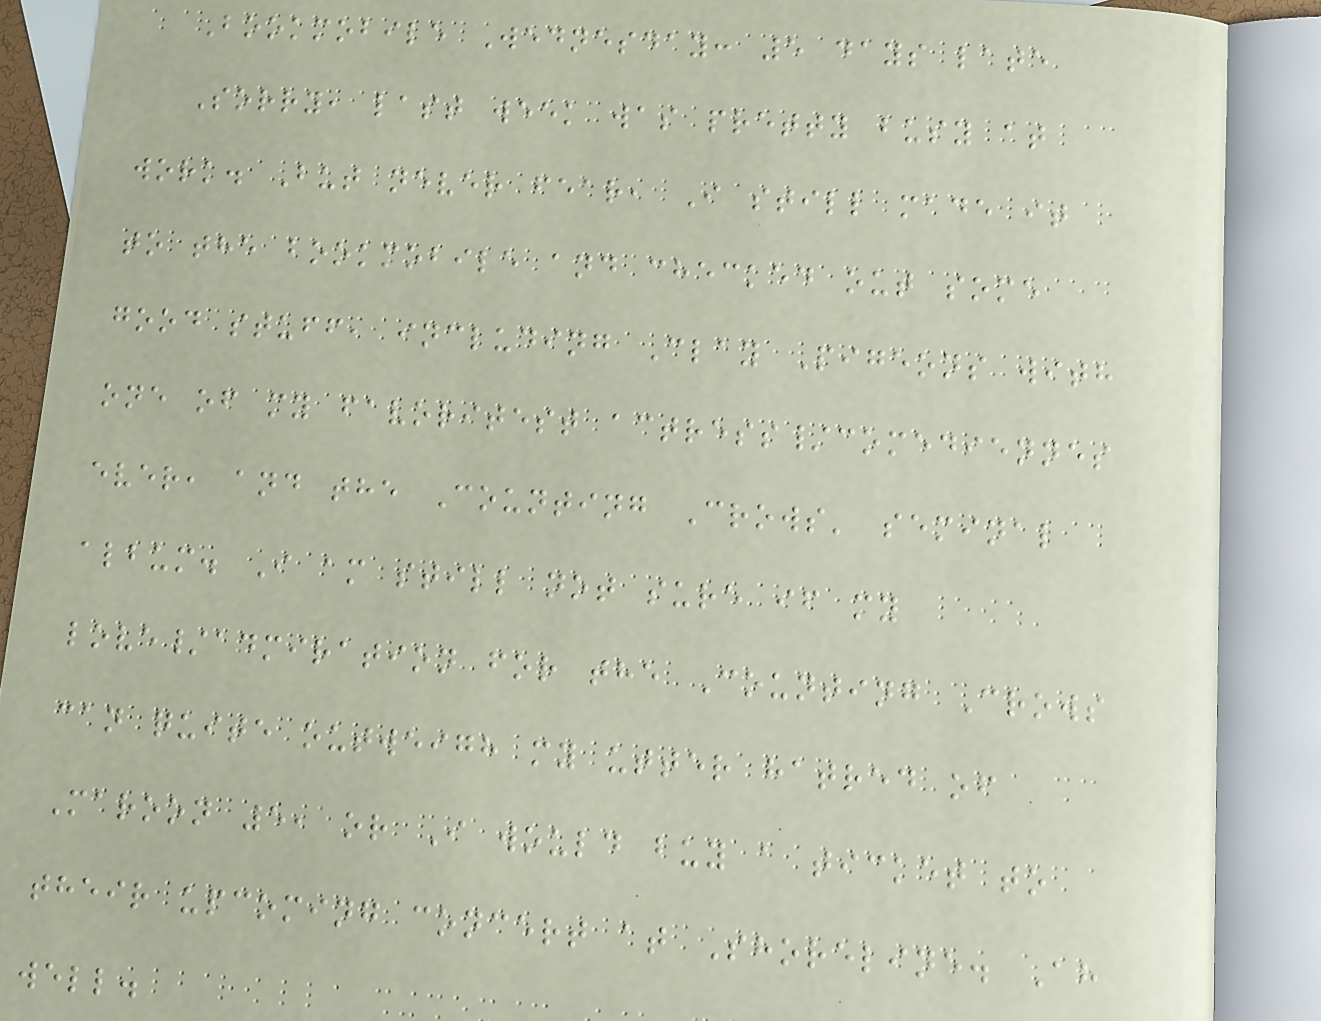Bookmobile Wednesday: 5 days late
Sorry, last week was pretty busy at
work. But never fear, I still made it
to the bookmobile and checked out some
good stuff, including Clay Pigeons with
one of my favoritest actress/comediennes
ever, and the Counting Crows' seminal
album. I am still not sure if my
love/admiration for the Counting Crows
can quite outweigh my utter hatred of
Maroon 5, or I would buy a ticket to
their upcoming concert at Shoreline. Ah
well.
